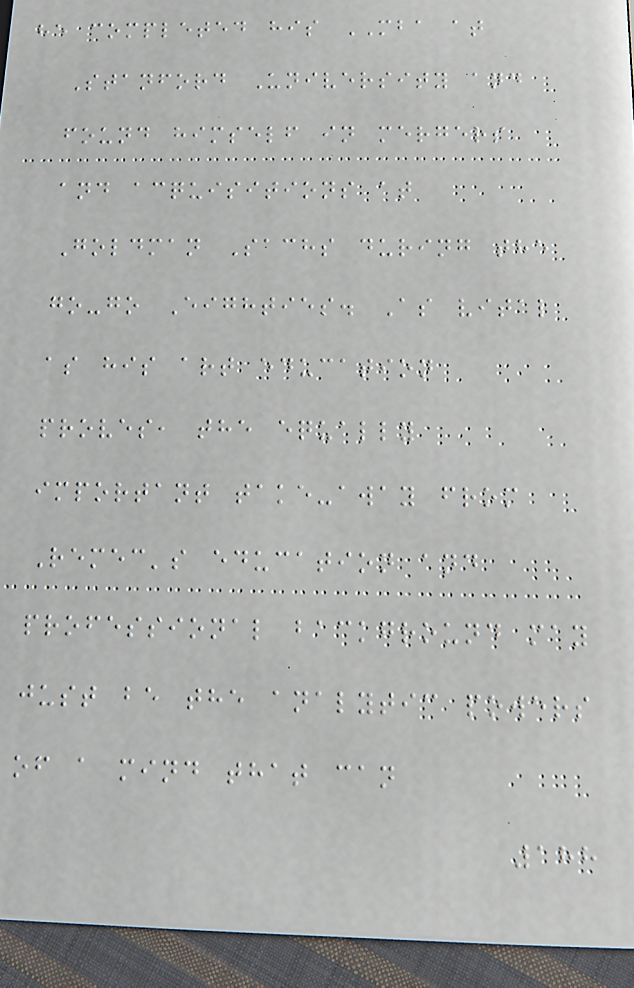he completed his MBA at
Stanford University and
found himself in mergers
and acquisitions at
Goldman Sachs during the
go-go Eighties. As vital
as his art education
proves, the equally
important take-away from
Remec's education and
professional background may
just be the analytic powers
of a mind that can
188
